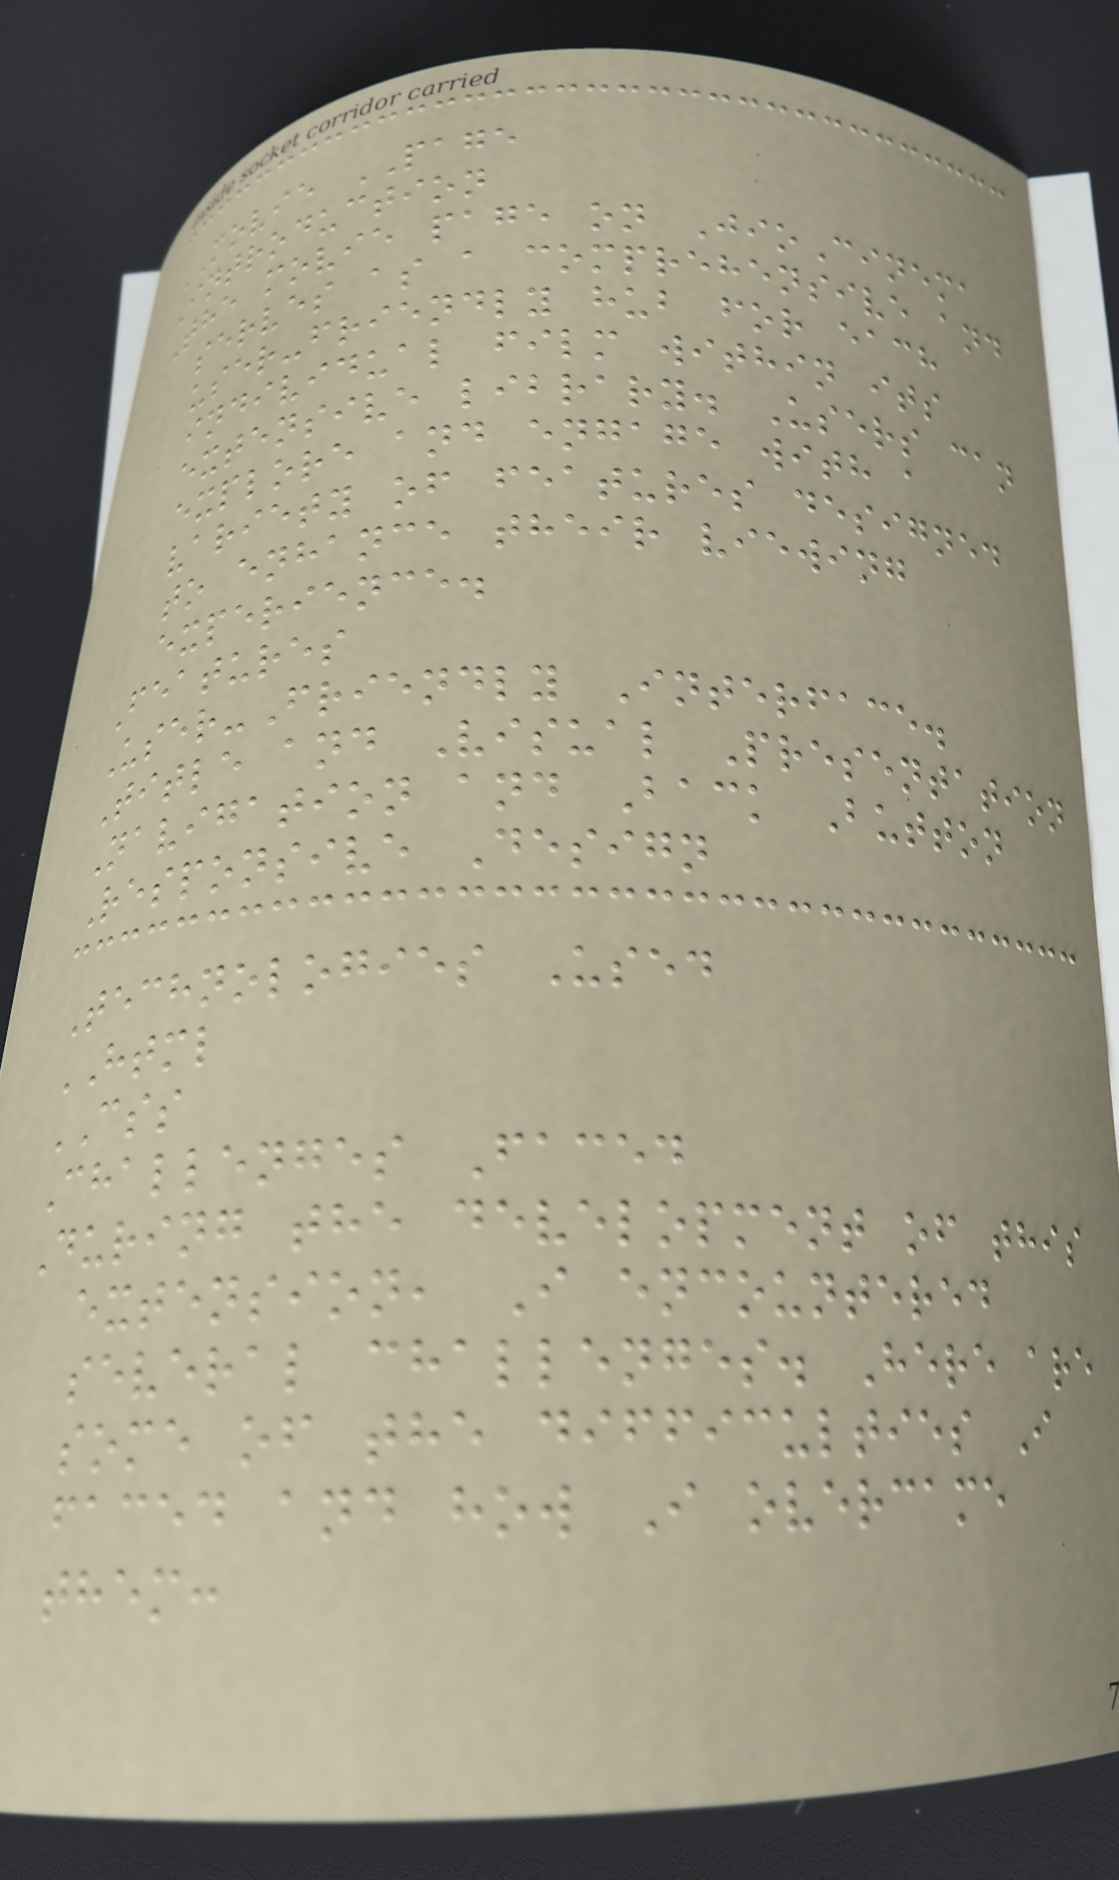MOVIE PAGE
Introduction
The movie page on JioCinema
serves as a comprehensive and
user-friendly hub for each
individual film within its
extensive library. Users can
explore and engage with a
variety of features designed
to enhance their viewing
experience.
Features
User-Friendly Interface.
Title and Visual Presentation
Navigation and Back Button
Responsive Design
Technologies Used
HTML
CSS
Challenges Faced
During the development of this
extension, I encountered
several challenges. Here are
some of the difficulties I
faced and how I overcame
them:
